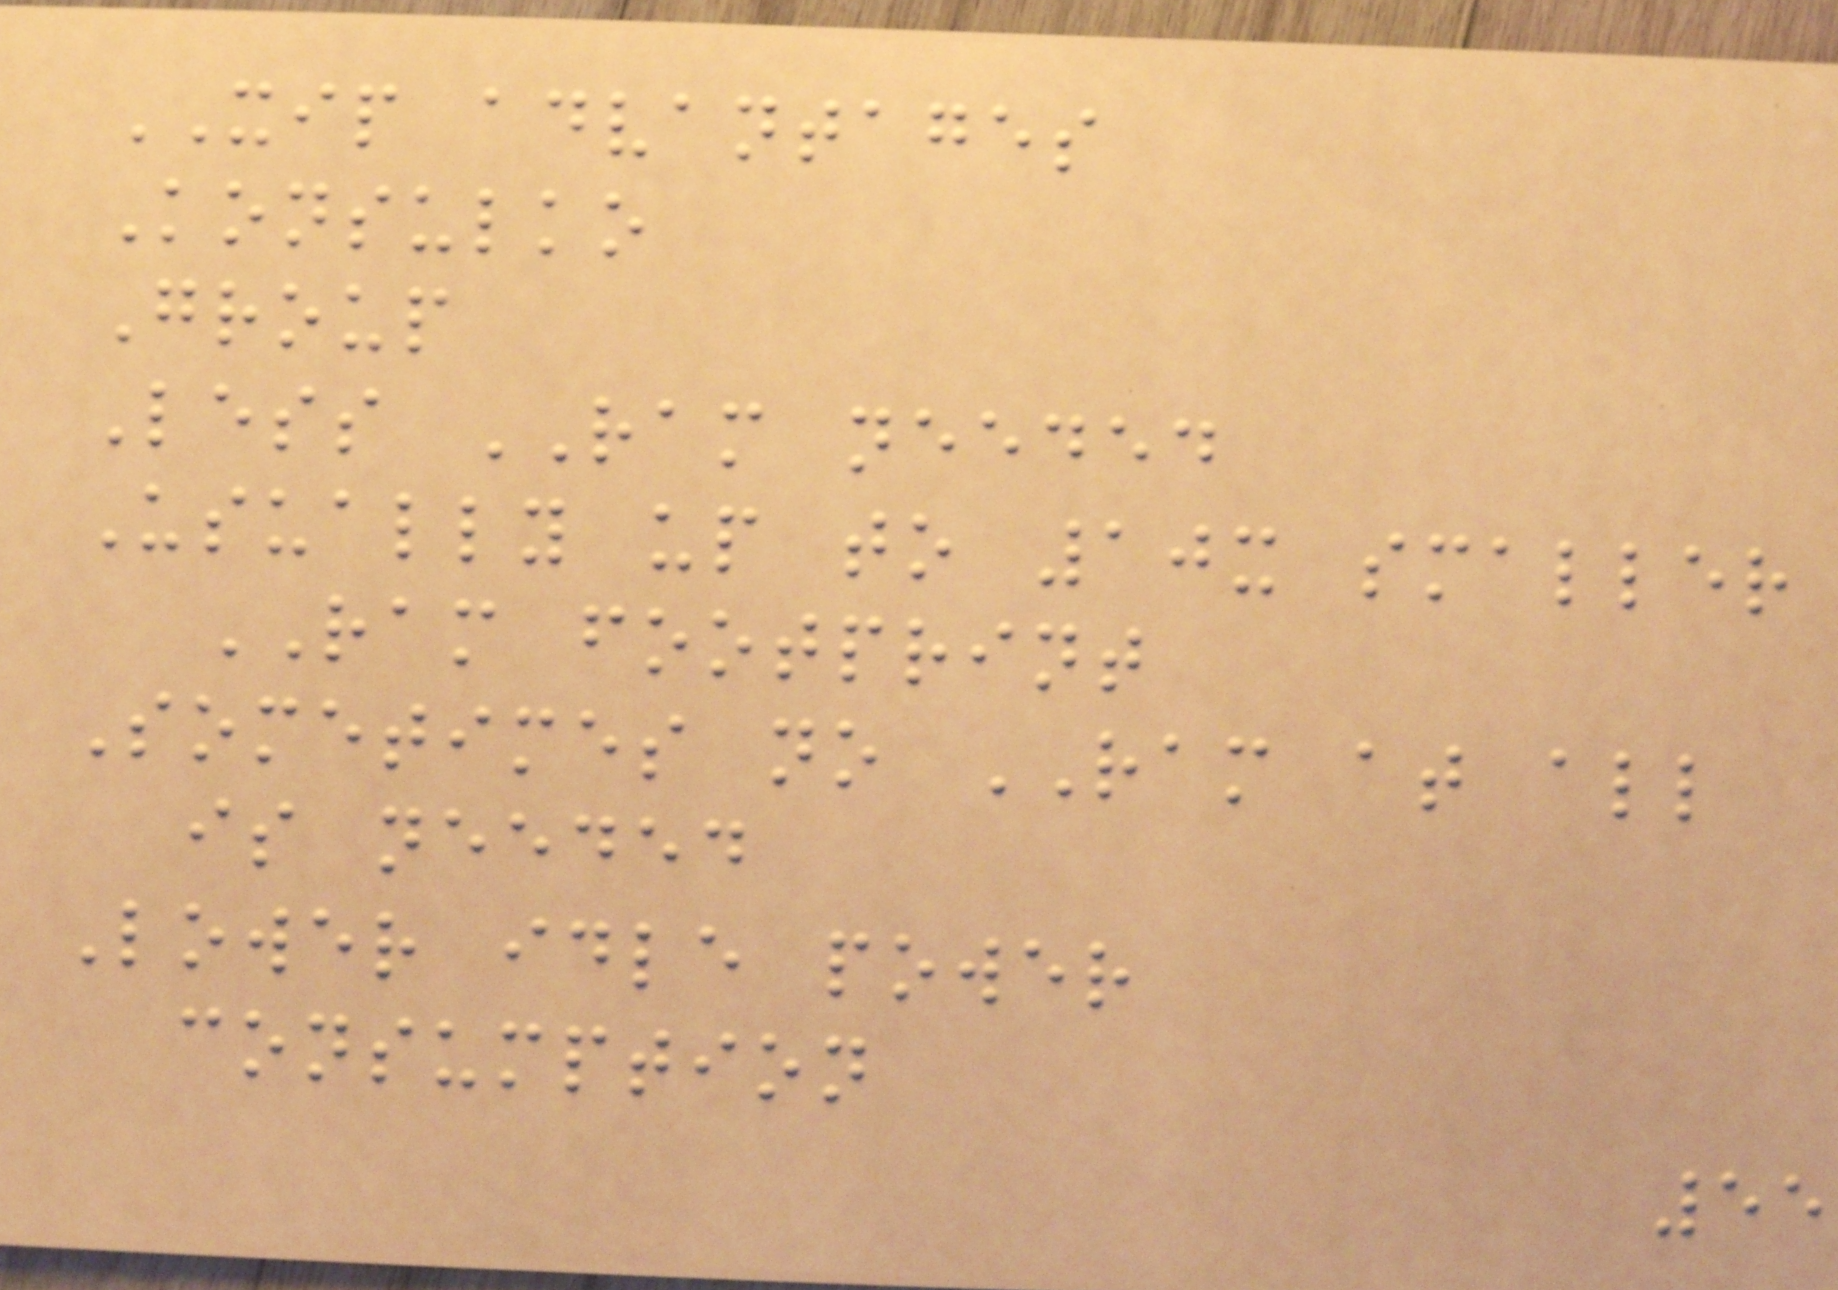XIP advantages
Konsulko
Group
Less RAM needed
Usually up to 10x smaller
RAM footprint
Sometimes no RAM at all
is needed
Lower idle power
consumption
55
